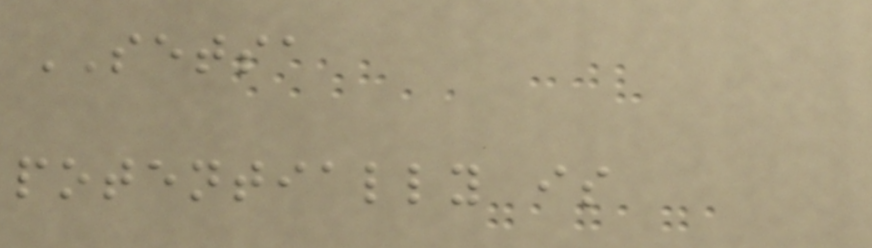SETSA
potentially is
